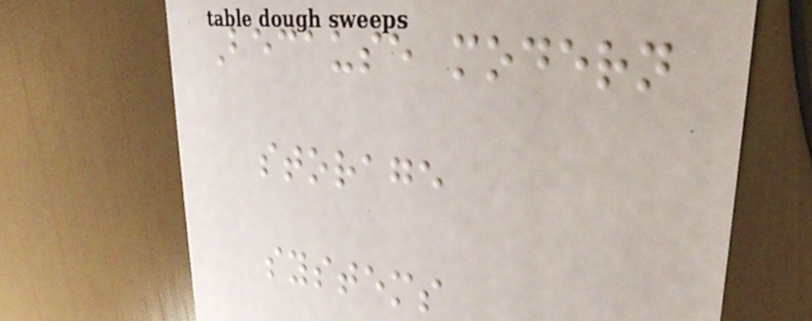Because modern
storage
systems
